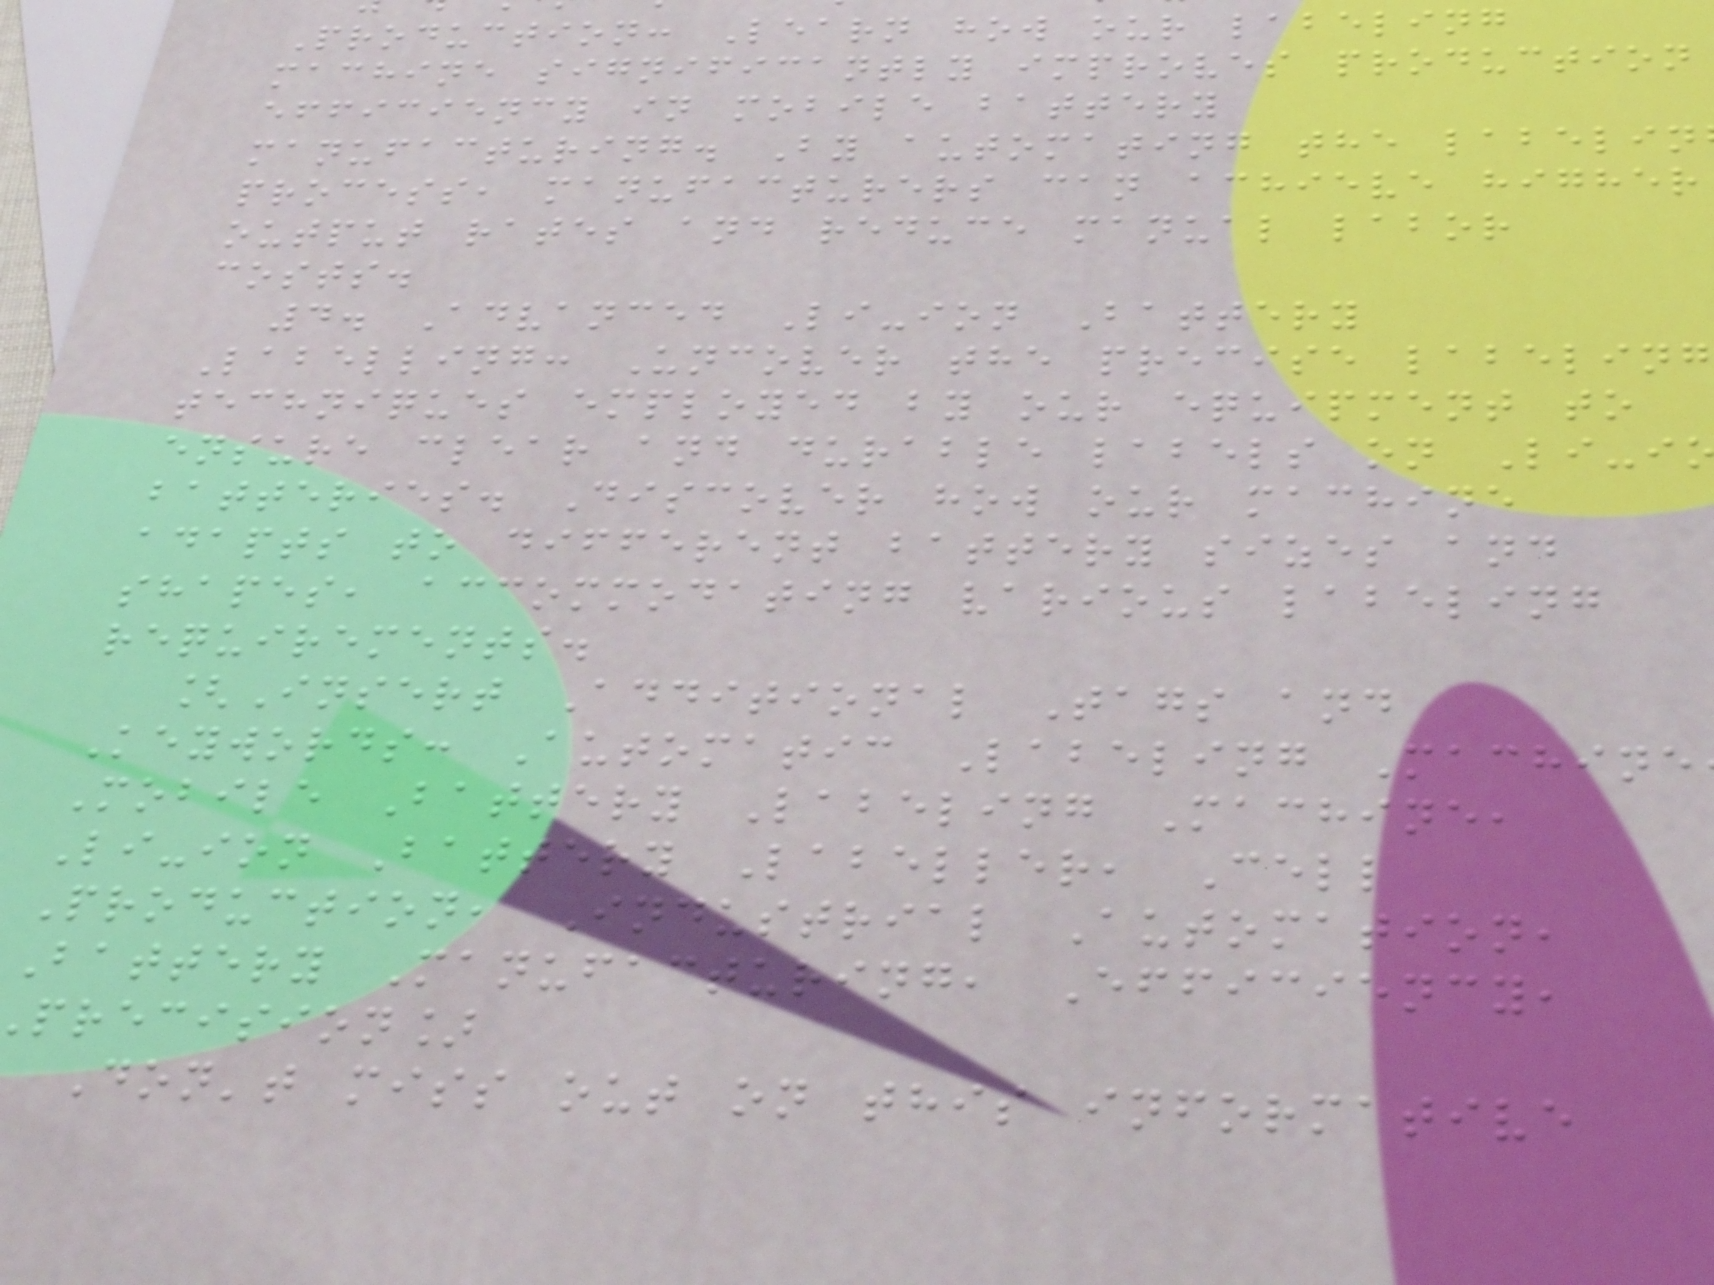Production: Learn how our labeling
machine significantly improves production
efficiency in mobile battery
manufacturing. By automating the labelin
process, manufacturers can achieve higher
output rates and reduce manual labor
costs.
4. Advanced Li-ion Battery
Labelling: Uncover the precise labeling
techniques employed by our equipment to
ensure clear and durable labels on Li-i
batteries. Discover how our machine
adapts to different battery sizes and
shapes, accommodating various labeling
requirements.
[Insert Additional Tags and
Keywords: Automatic Labeling Machine
Mobile Battery Labeling Machine,
Li-ion Battery Labeller, Cell
Production, Industrial Automation,
Battery Manufacturing, Efficiency,
precision]
Don't miss out on this informative
